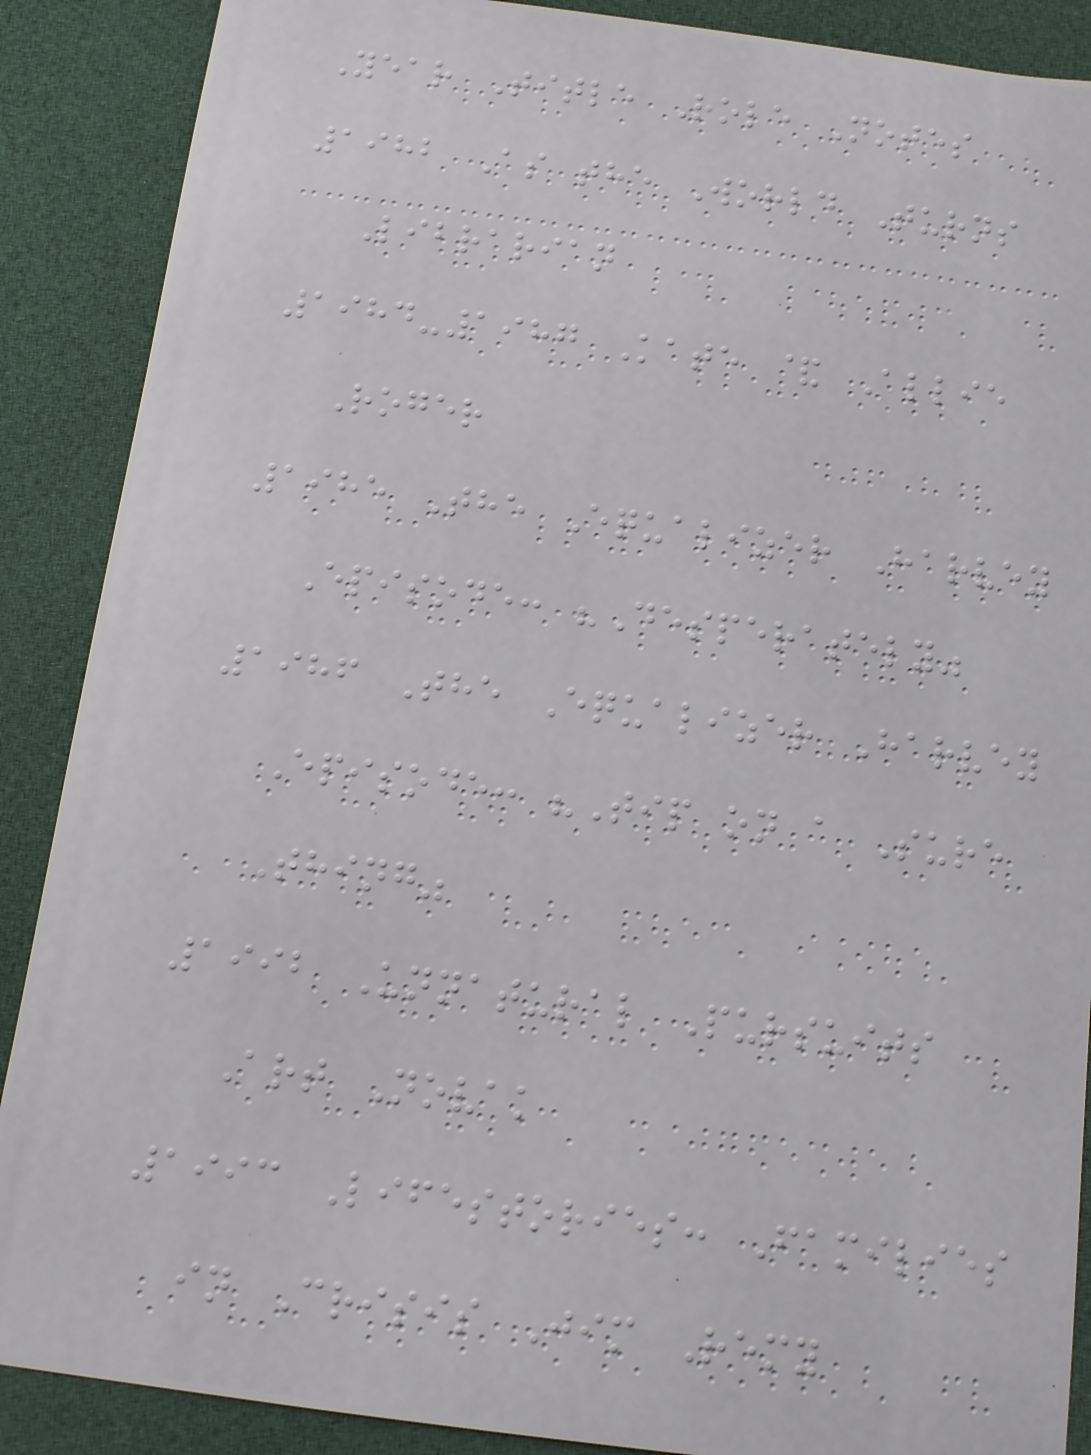Year Title Role Notes
1982 As the World Turns
Librarian
1984-1987 Kate & Allie
Roger
1985 The Equalizer Harvey
Episode: "Desperately"
1986 The Equalizer Harvey
Episode: "Tip on a Sure
Thing"
1992 Unnatural Pursuits
Art Novak
1993 Lifestories: Families
in Crisis Jim Remy
